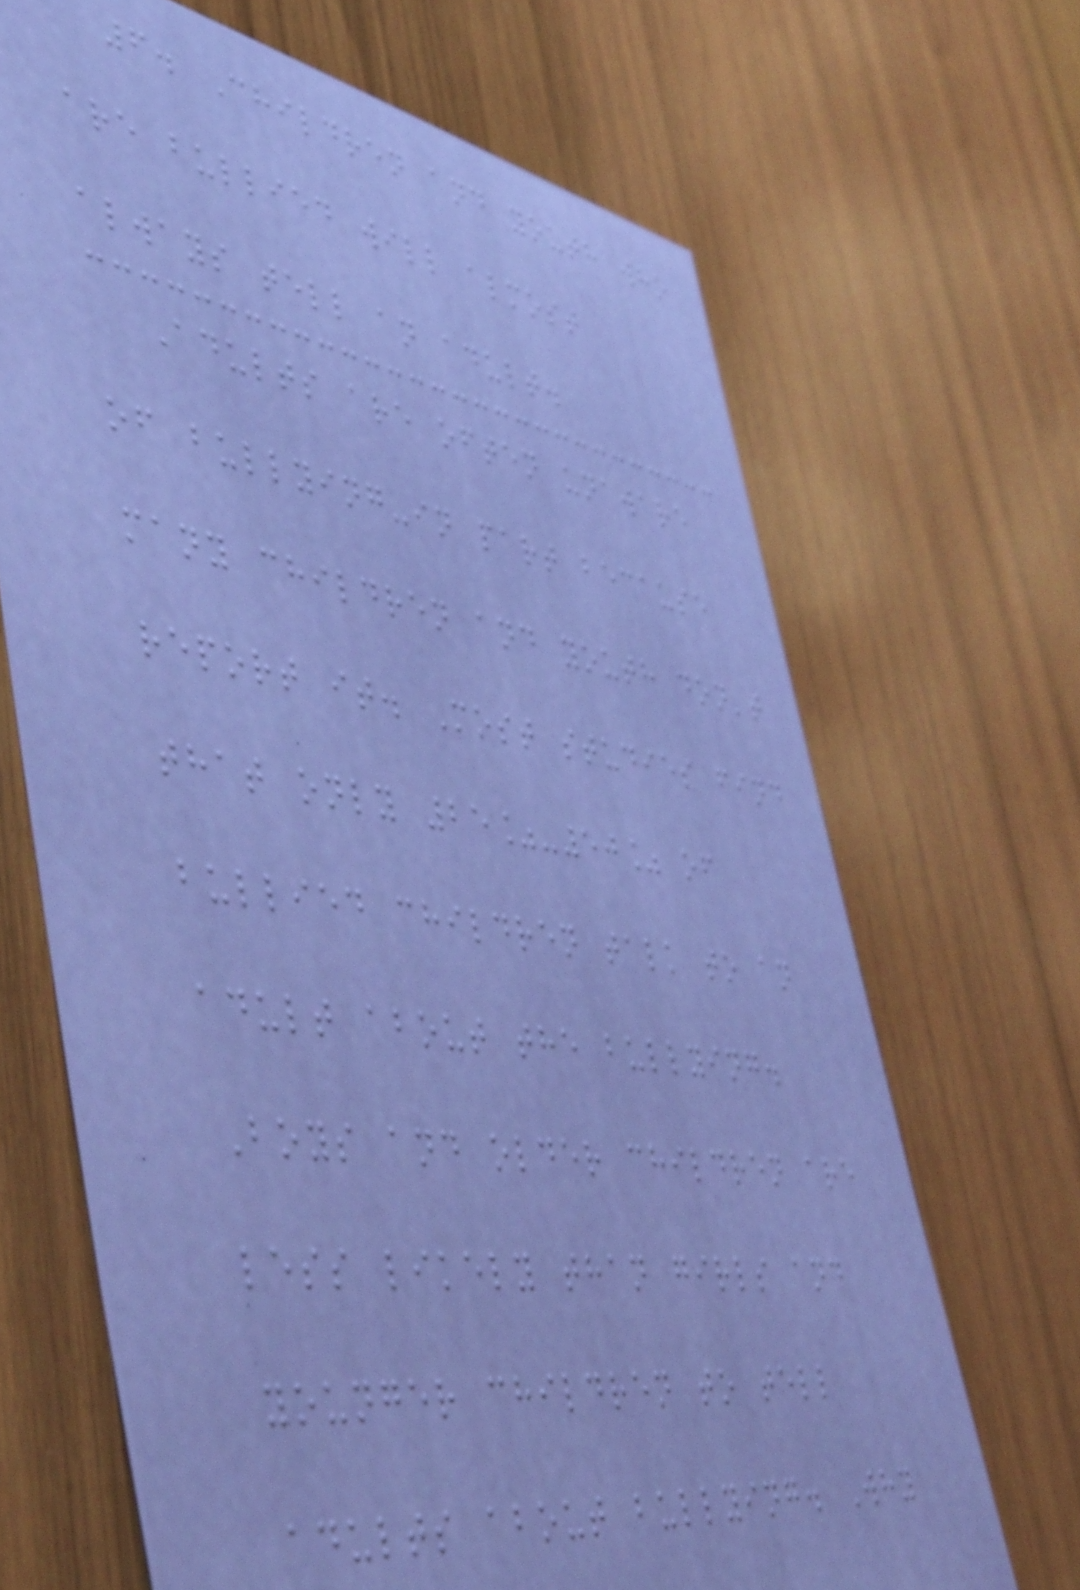6. Children and youth who
are bullied will almost
always tell an adult.
Adults are often unaware
of bullying-in part because
many children and youth don't
report it. Most studies find
that only 25%-50% of
bullied children talk to an
adult about the bullying.
Boys and older children are
less likely than girls and
younger children to tell
adults about bullying. Why
